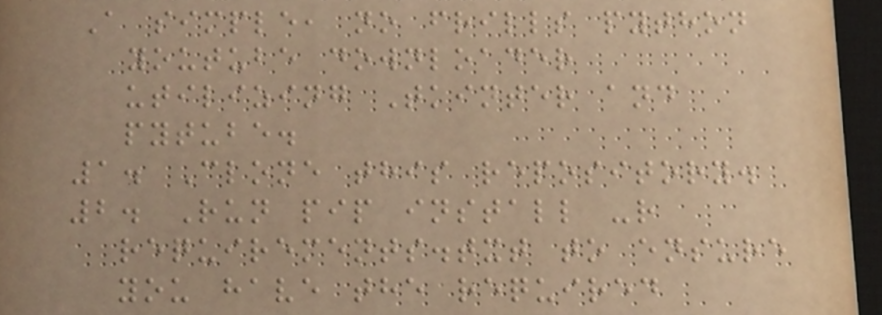A simple, no frills python
youtube downloader
utilizing Tkinter and
pytube.
1. Clone this repository.
2. Run pip install -r
requirements.txt to ensure
you have the required
